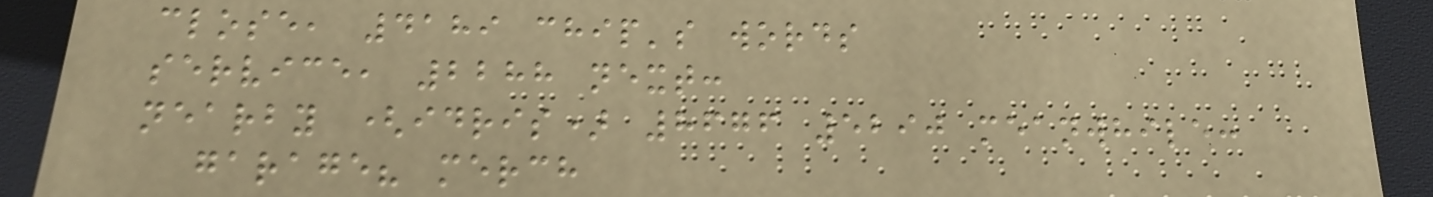close, 4189 chip's words
service, 2288 next:
nearby (idris) 8676 5290 meanwhile:
garage? merch
